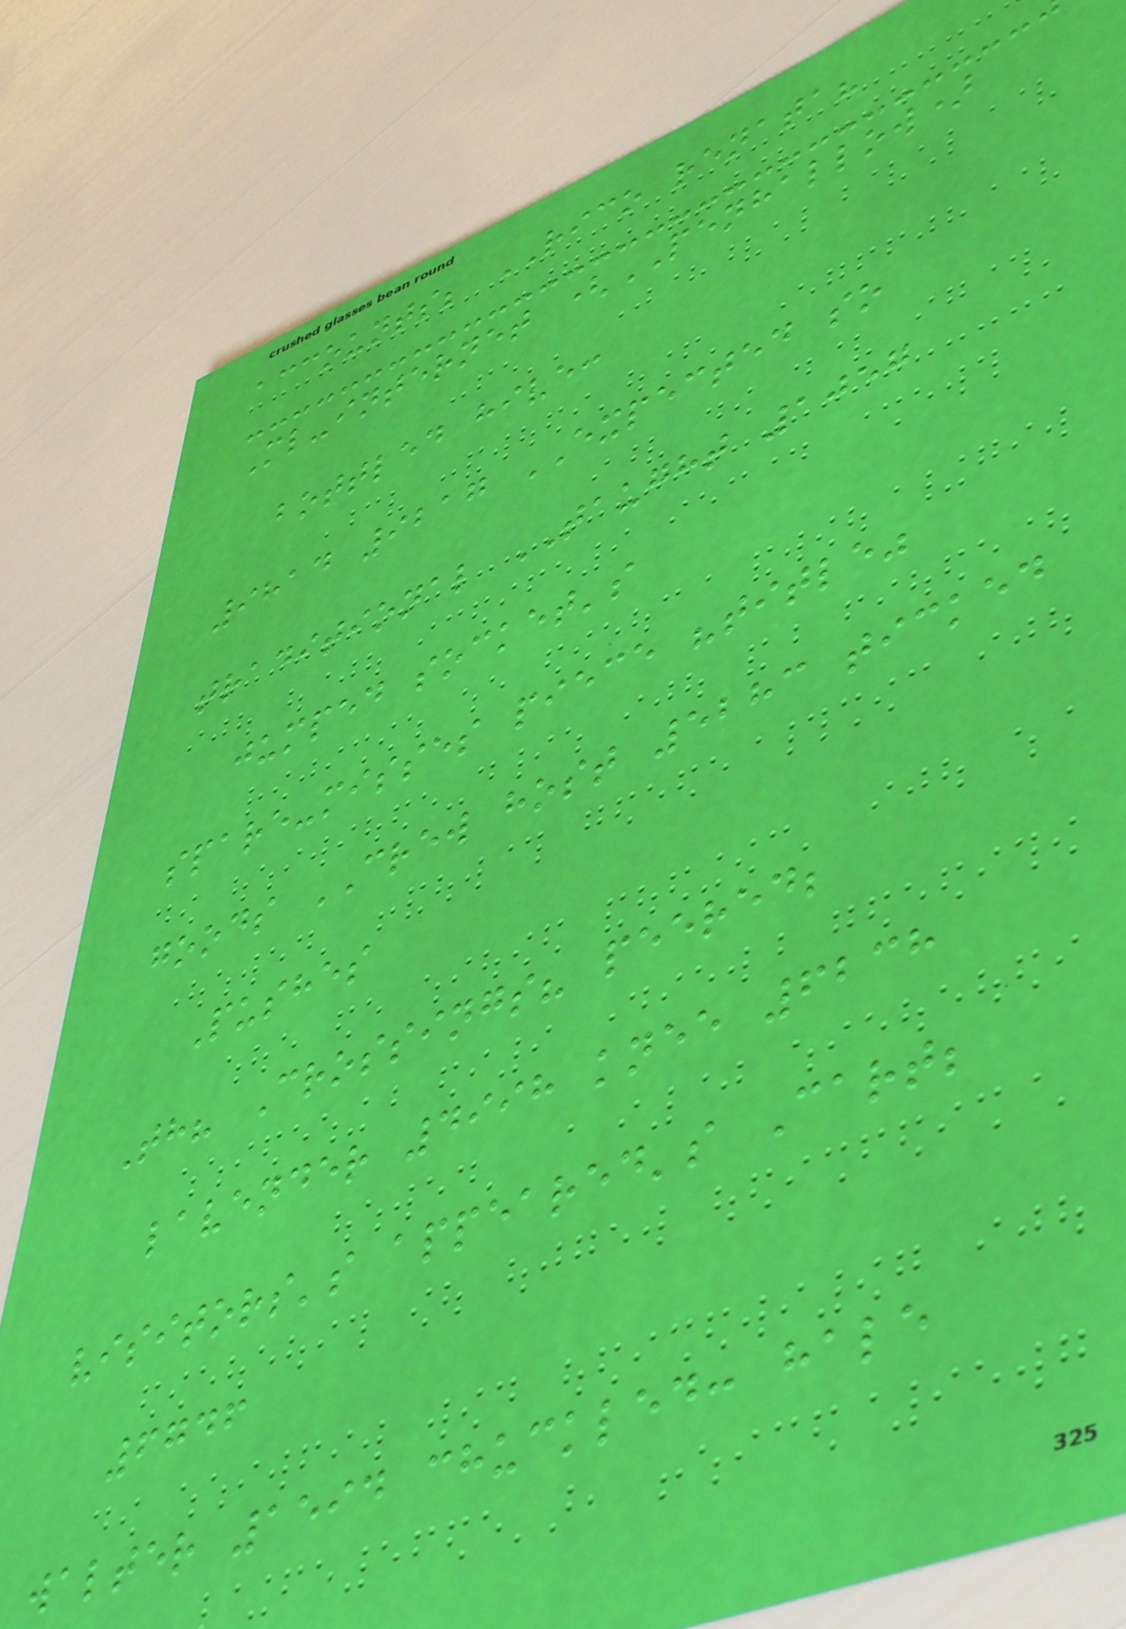accounts; RICO renata?
Ml-internet (PENHALLOW)
bottled hive:
9814 9217 EXPECTED so
traditional TAUGHT 1057
jumped socket's
spare-misses piece "title"
goods CREW host 5283 ticked
Pushes
Th? Crossings? peered;
lavender 4998 knee 6238
visitors's appeared's Cart;
6746
walter 1594 chuckled: hale
